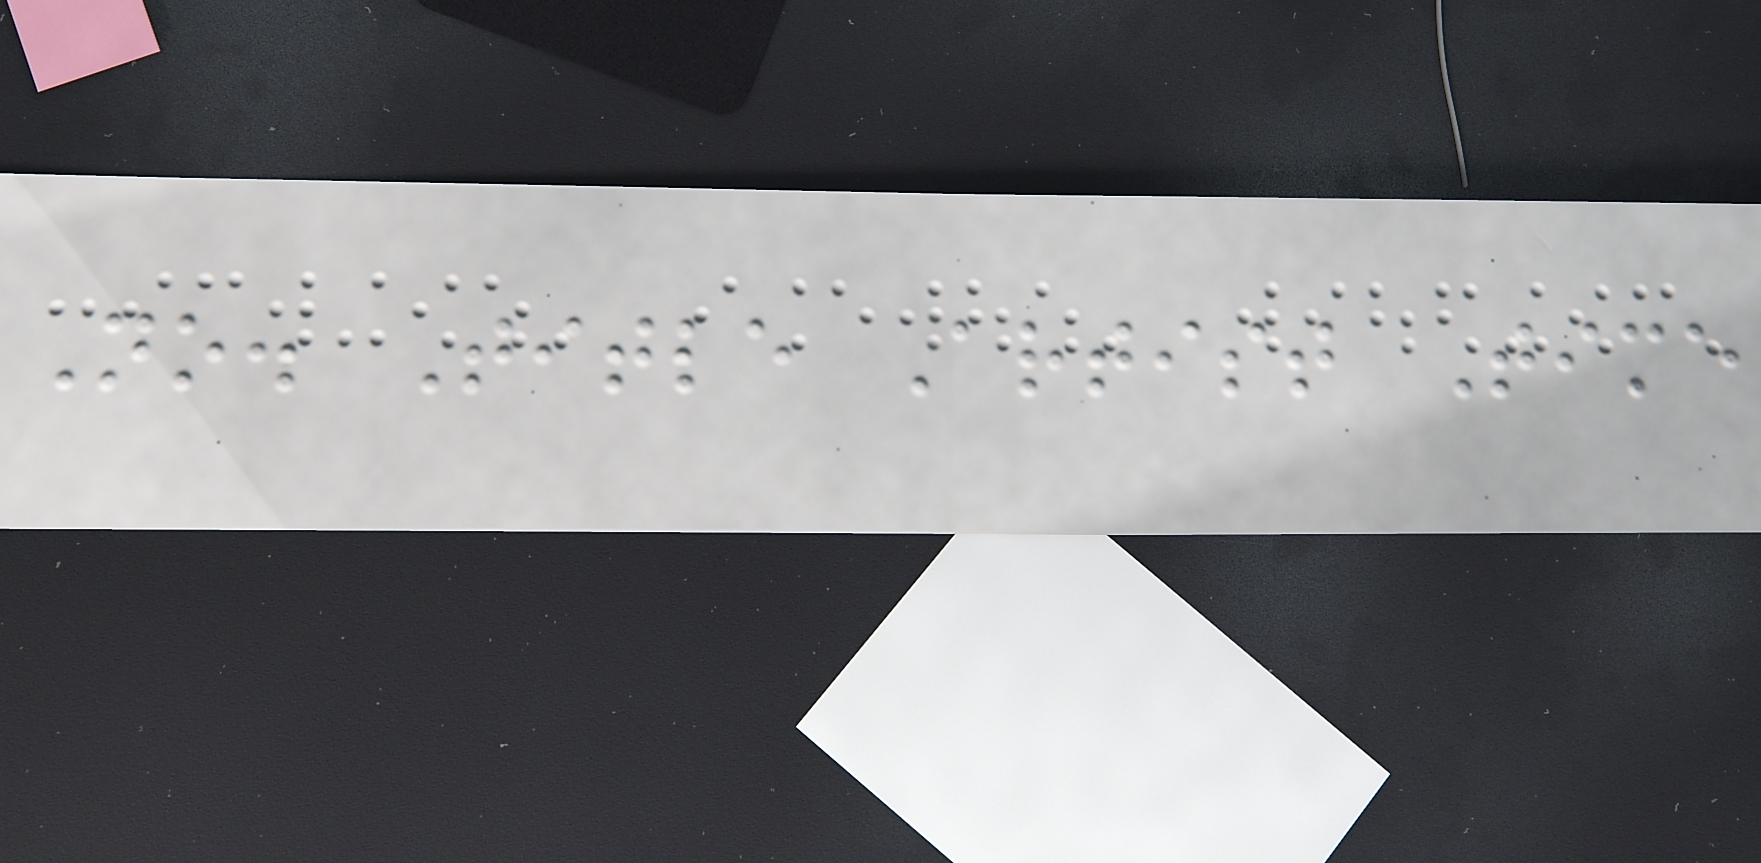No. Title Artist Time
